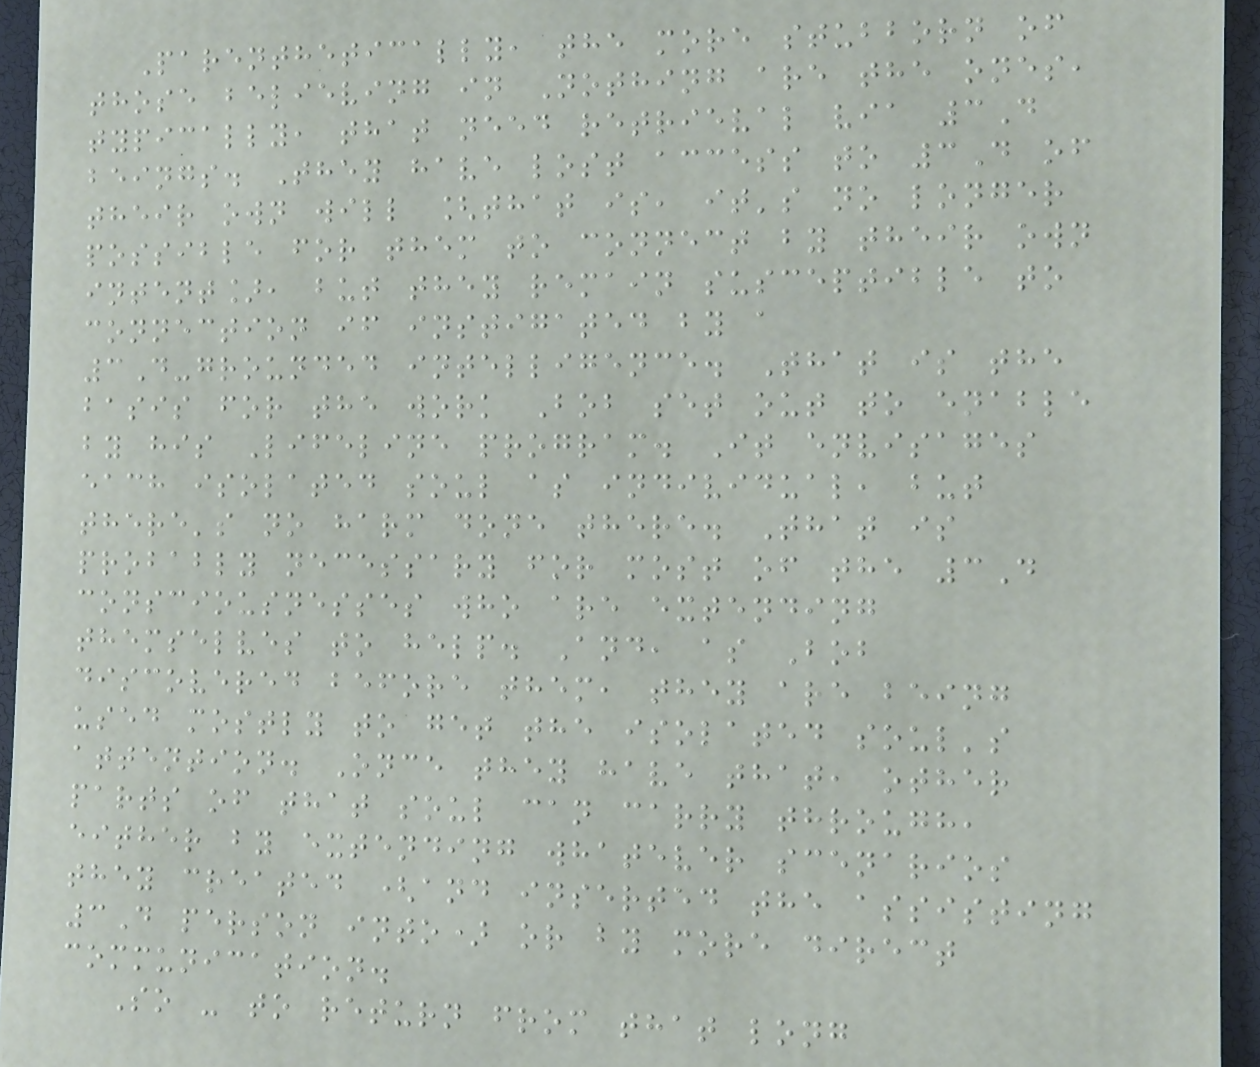Parenthetically, the more stubborn of
those believing in Nothing are the ones,
typically, that need retrieval via 3D
beings. They have lost access to 3D of
their own will [that is, it's no longer
possible for them to connect by their own
intent], but they remain susceptible to
connection if instigated by a
3D-grounded intelligence. That is the
basis for the work Bob set out to enable
by his Lifeline program. It envisages
each isolated soul as individual, but
there's no harm done there. That is
probably necessary for most of the 3D
consciousnesses who are extending
themselves to help. And, as Bob
discovered before them, they are being
used mostly to get the isolated soul's
attention. Once they have that, other
parts of that soul can carry through,
either by extending whatever scenarios
they created (and inserted the assisting
3D person into) or by more direct
communication.
So - to return from that long
